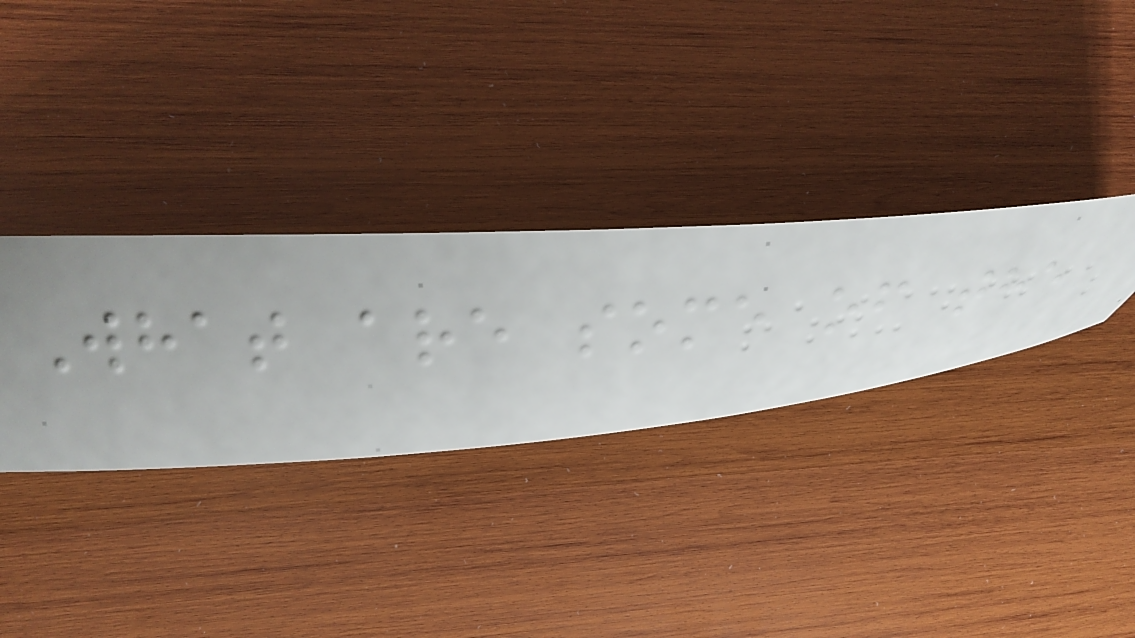What are some of the
